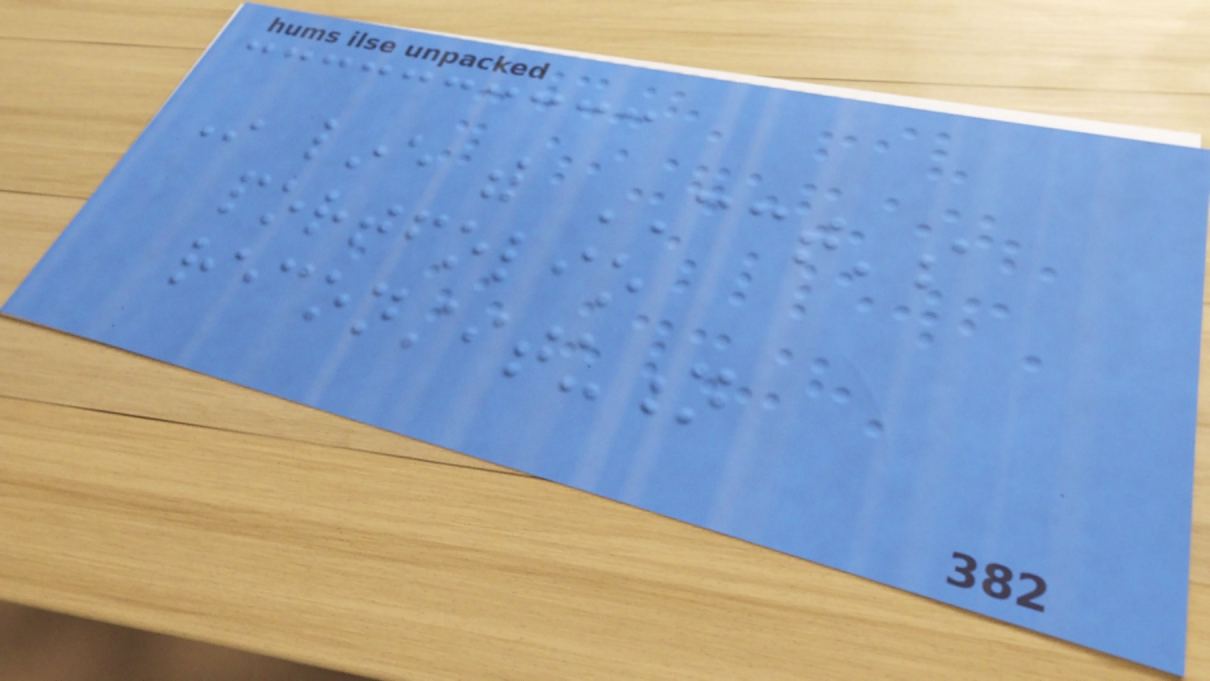In line with CCT's
portfolio
reconstitution
